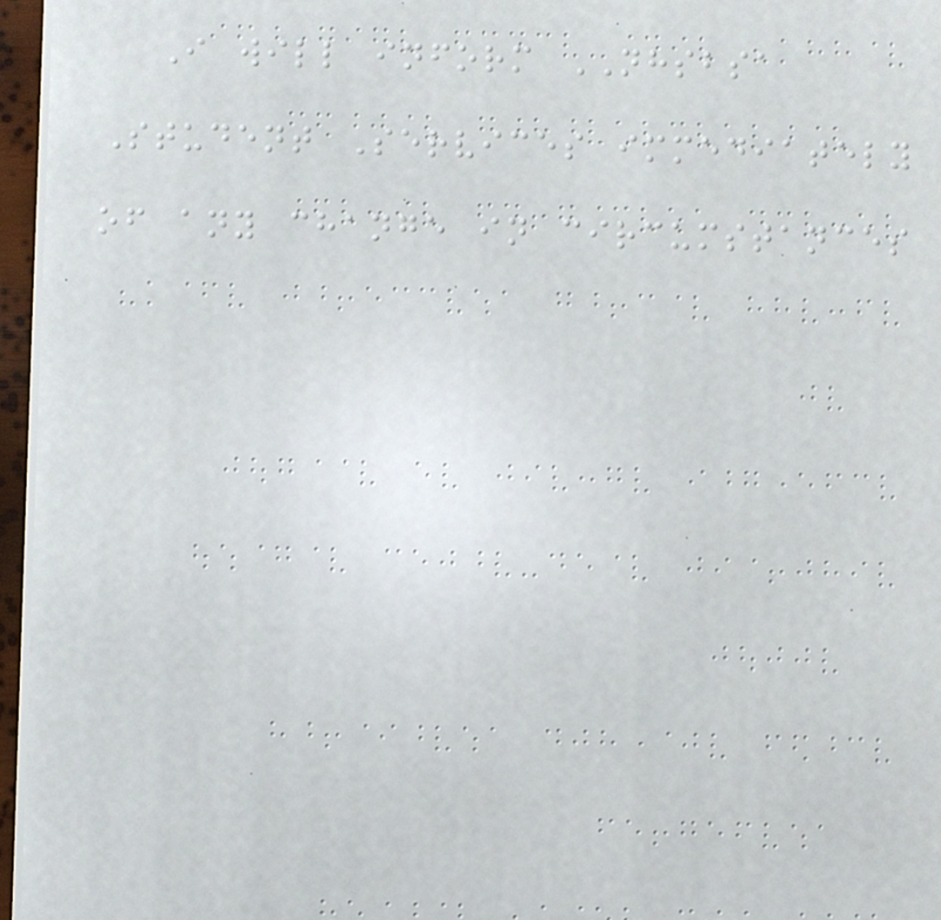I will inform NHSBSA
Student Services immediately
of any change in circumstances
